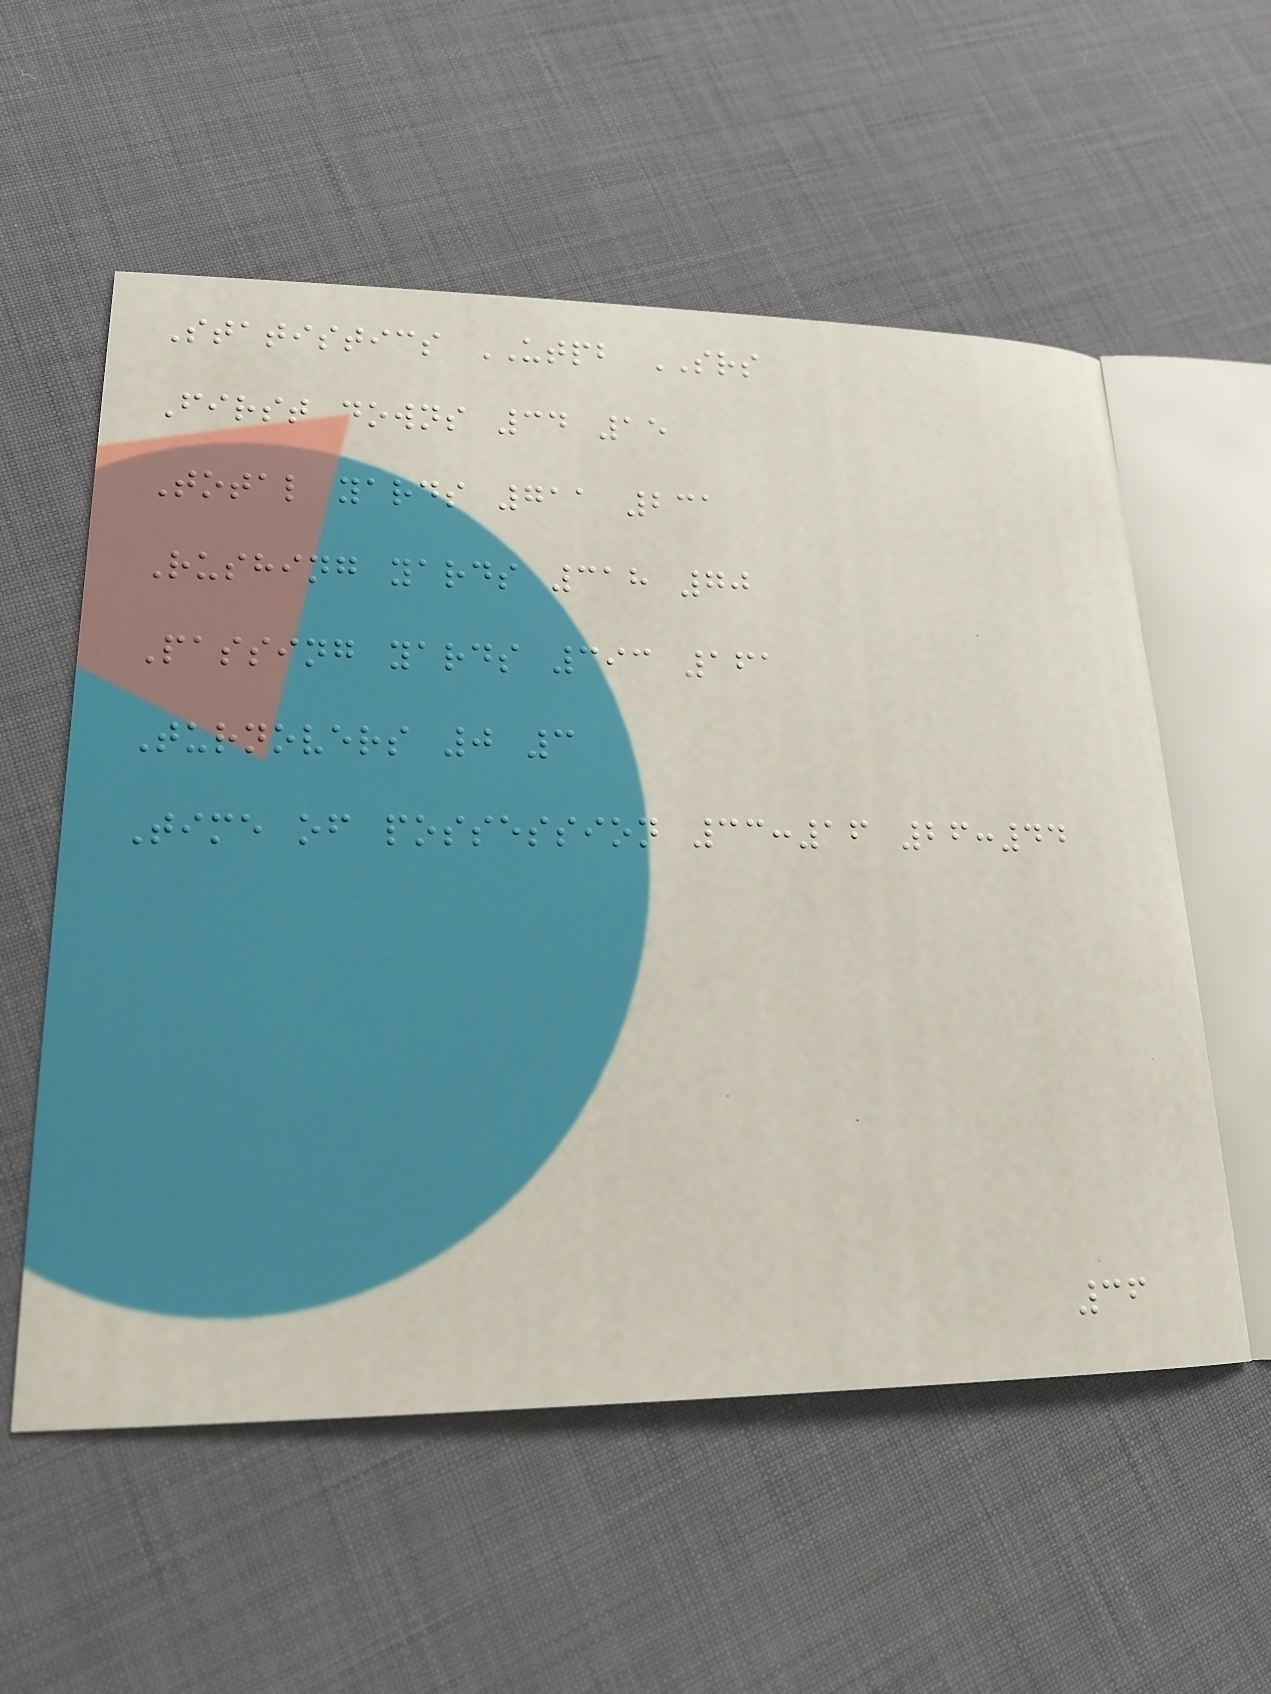Statistics UTPB SRS
First downs 34 15
Total yards 711 231
Rushing yards 318 70
Passing yards 393 161
Turnovers 0 3
Time of possession 33:16 26:44
36
